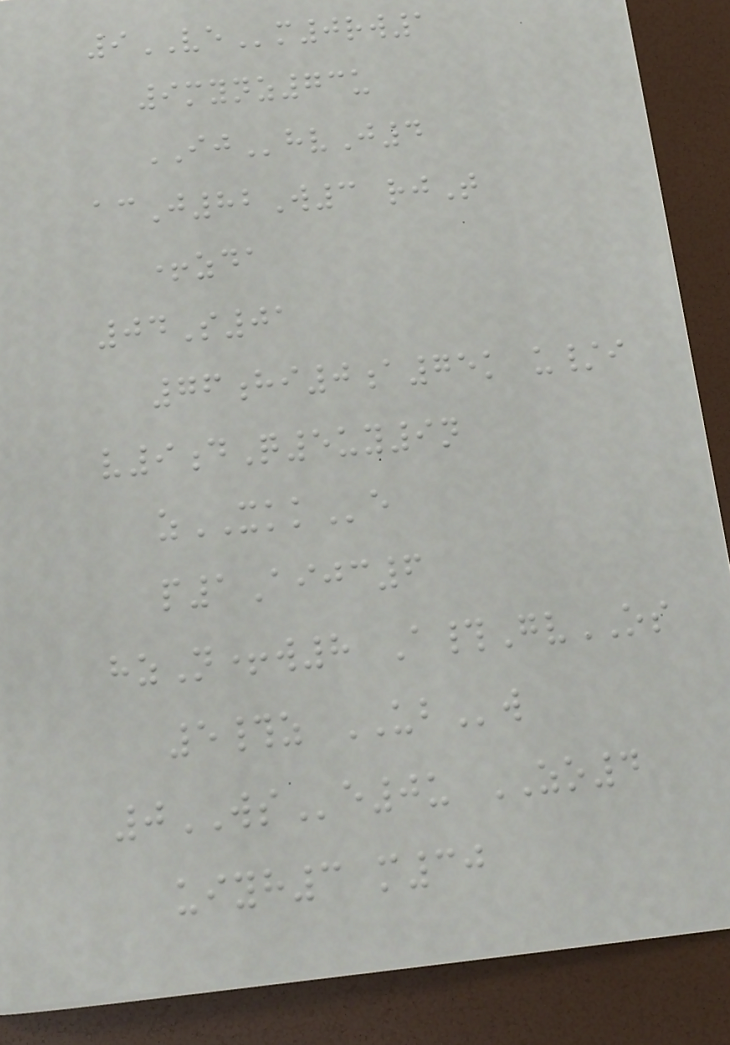9VEm0rw1
9mynz73u
IJhvJ4
acJ82W3 rjT
+zda
04S01
76hi0a75k u/i
v9dQ5uy9n
zXKKe
p1Aijc6
hzN+w8 A#GvOS
5#z UBw
0WSe0u ZO4
uiyh3 m30
